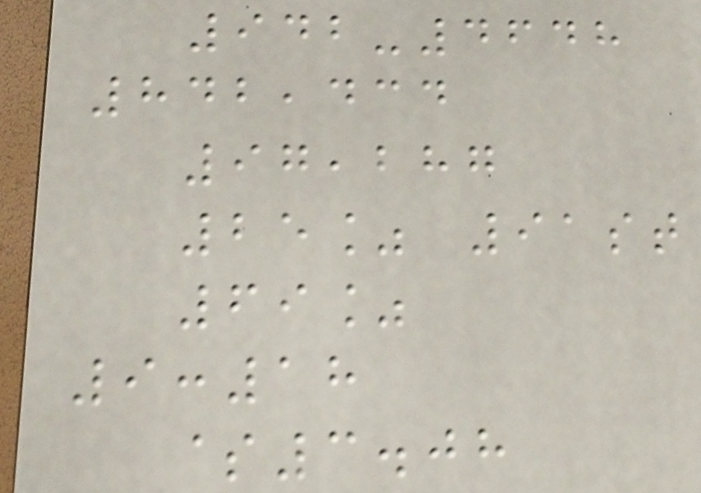942-4648
842,434
97,287
25% 91st
69%
9:18
$3.08
